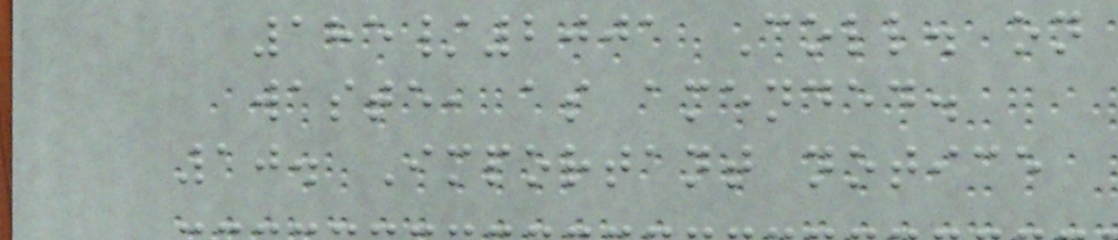185/2001 Coll. on
waste, as amended.
10. Important notice
